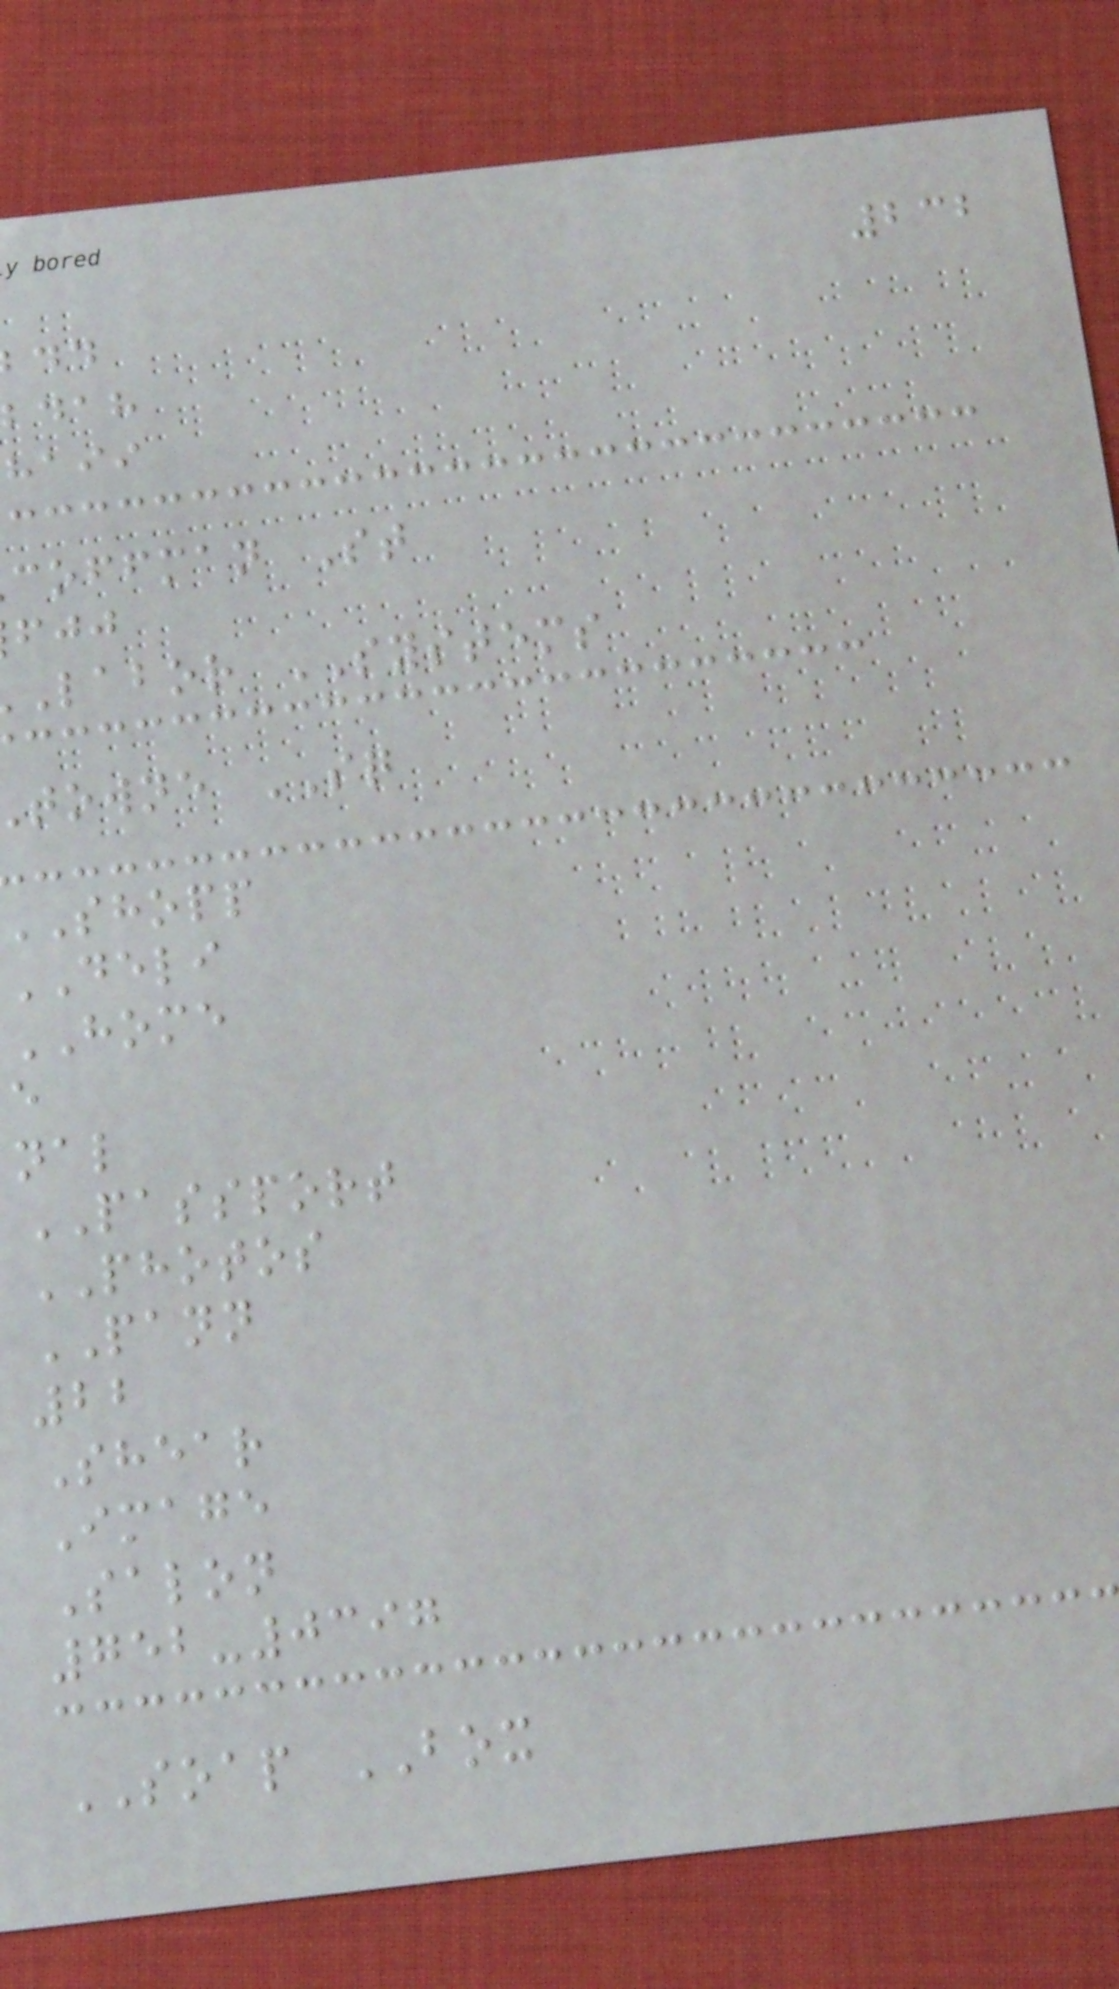232
bdah
haii
coffman St
labor SYSTEMS
towne SQ
shopp
DELI
HOME
e
nal
PASSPORT
PHOTOS
PANN
22
Shear
Image
Salon
752-0397
SOAP BOX
